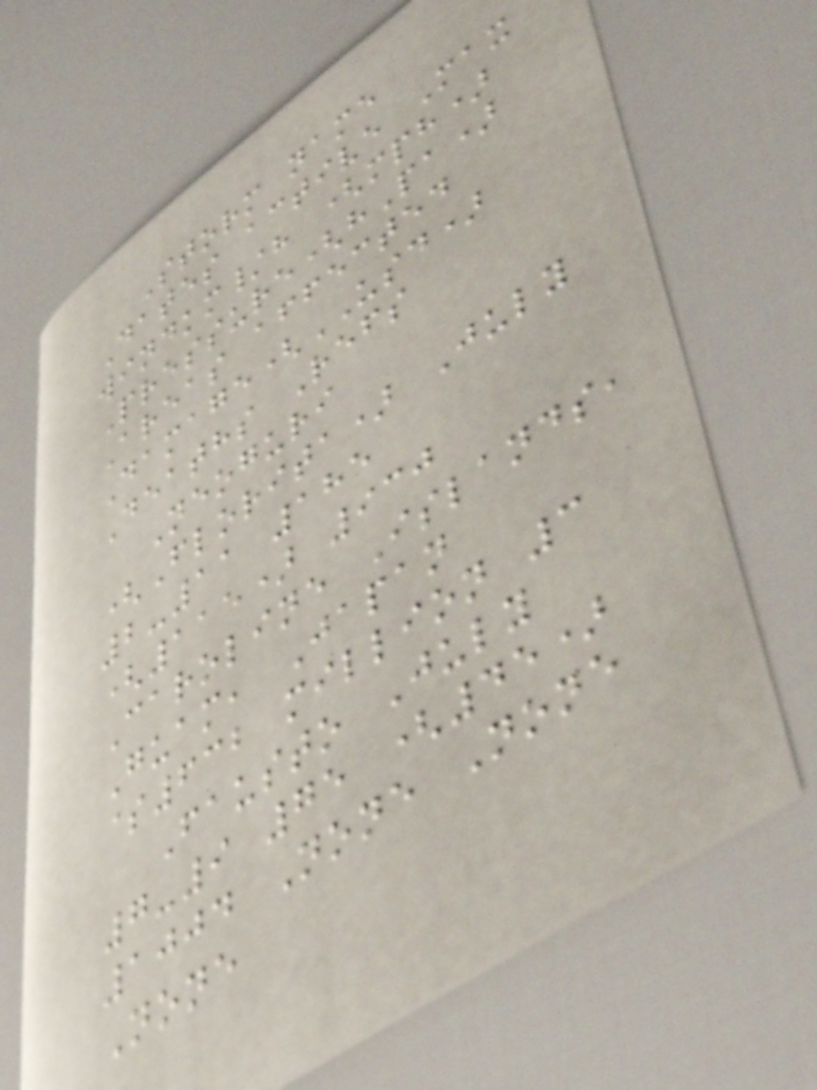Storm name
Dates active Max
windkm/h (mph)
Pressure(hPa)
Areas affected
Damage(USD)
Deaths Refs
Neoguri
(Florita) July
2-11 185
(115) 930
Caroline Islands,
Guam, Japan
$632 million 3
Fausto July
7-9 75 (45)
1004 None None
None
